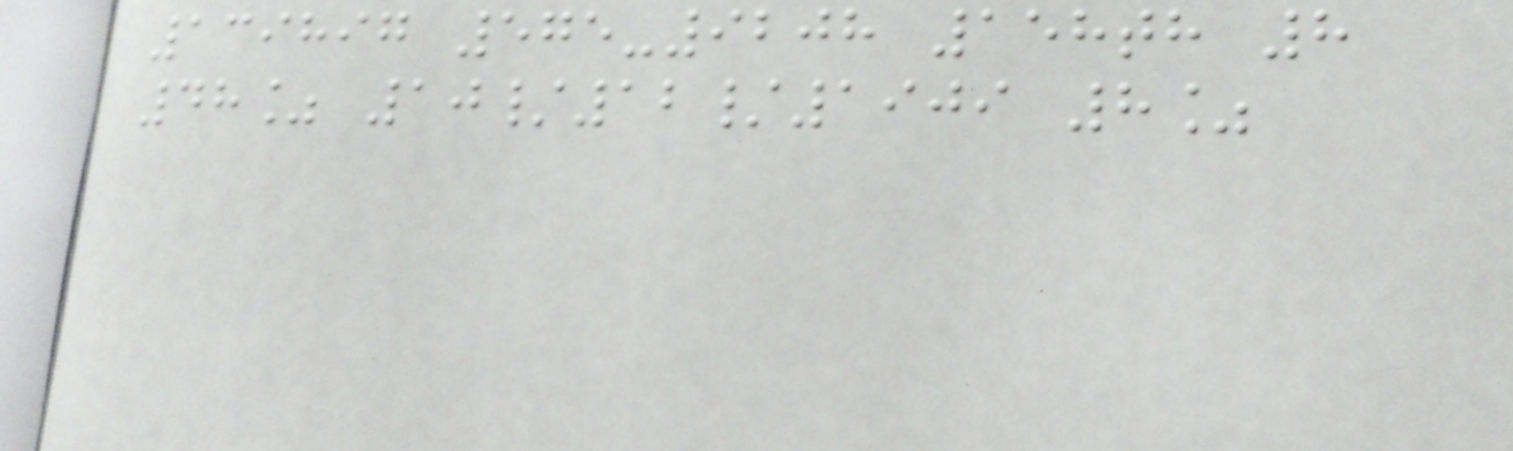139897 575-9208 158th 8
48% 10/12/1909 8%
